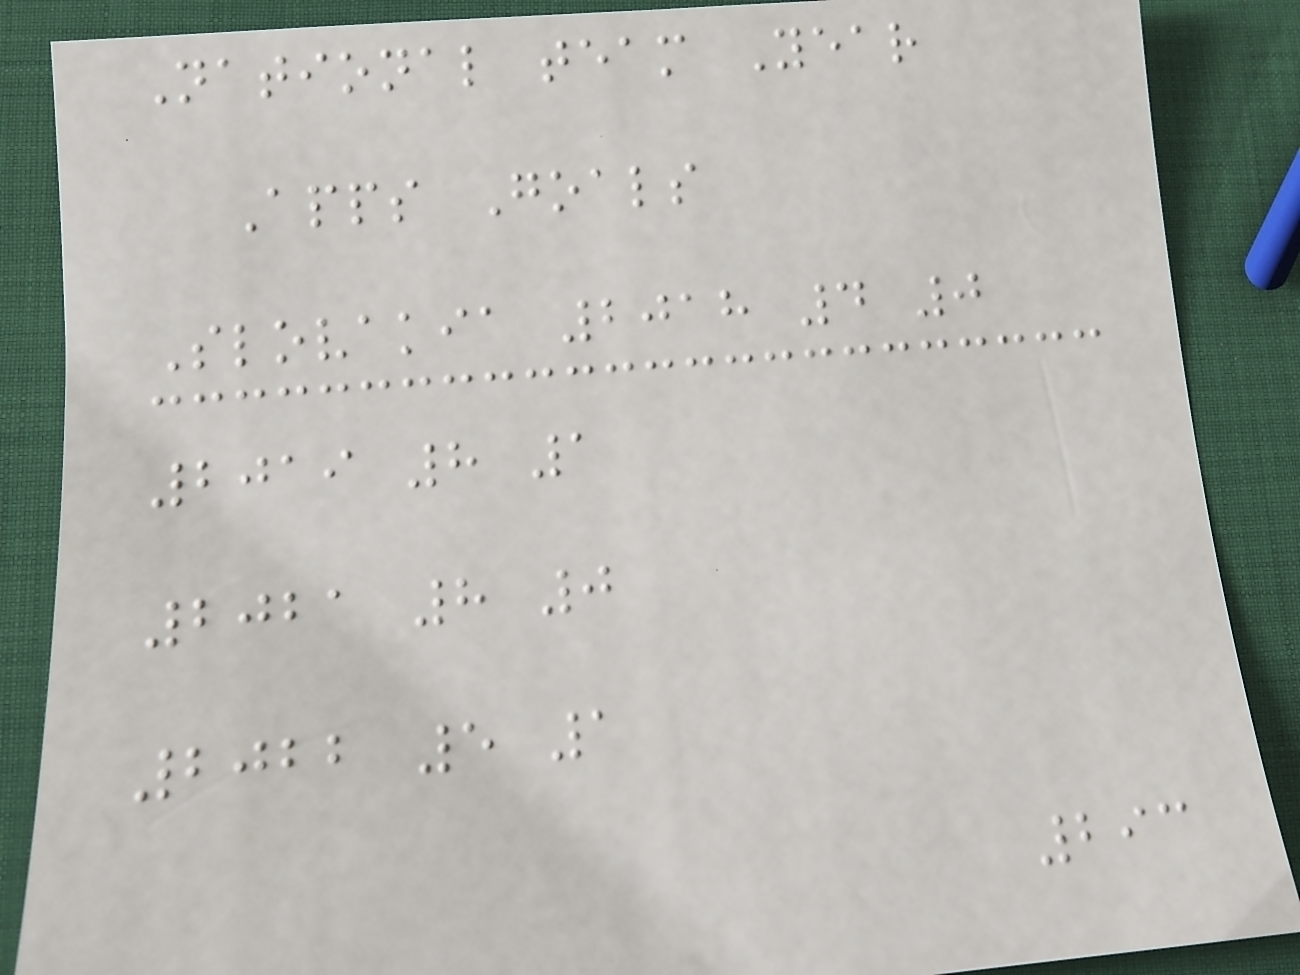National team Year
Apps Goals
Slovakia 2018 4 0
2019 8 1
2021 8 0
2022 5 1
293
